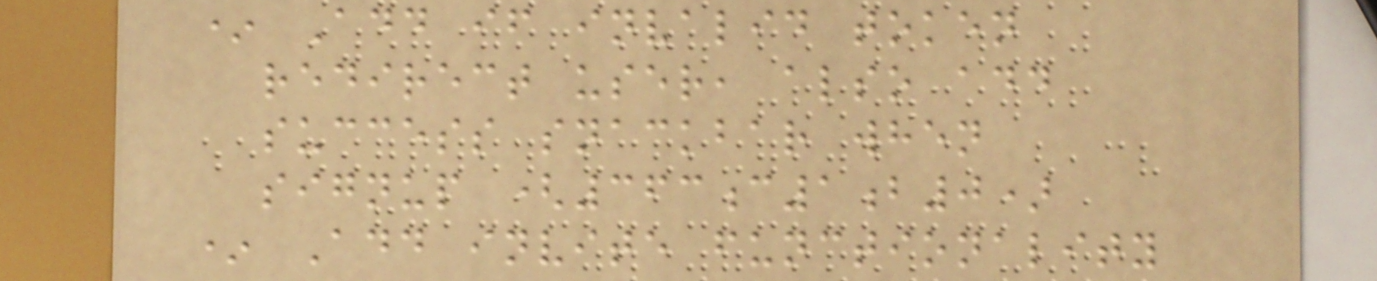* Add if invalid token
redirect user, also add
success snackbar when
signup (363c1b0)
* Add invite functionality
